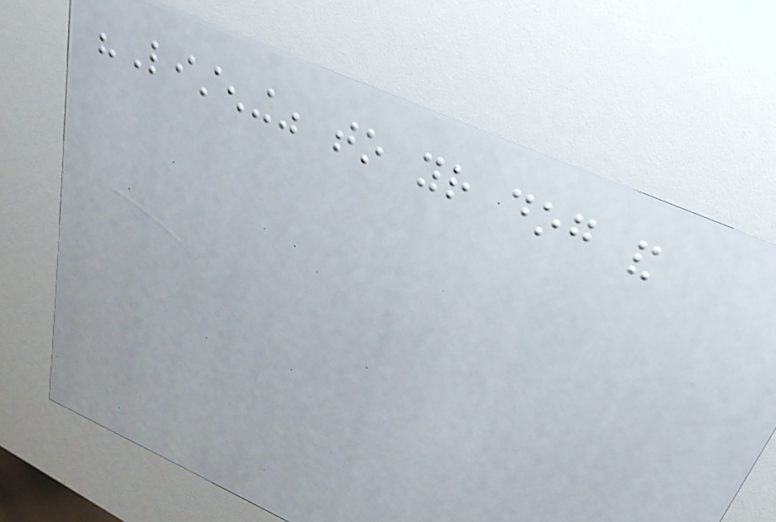"Listening" to your dog and
